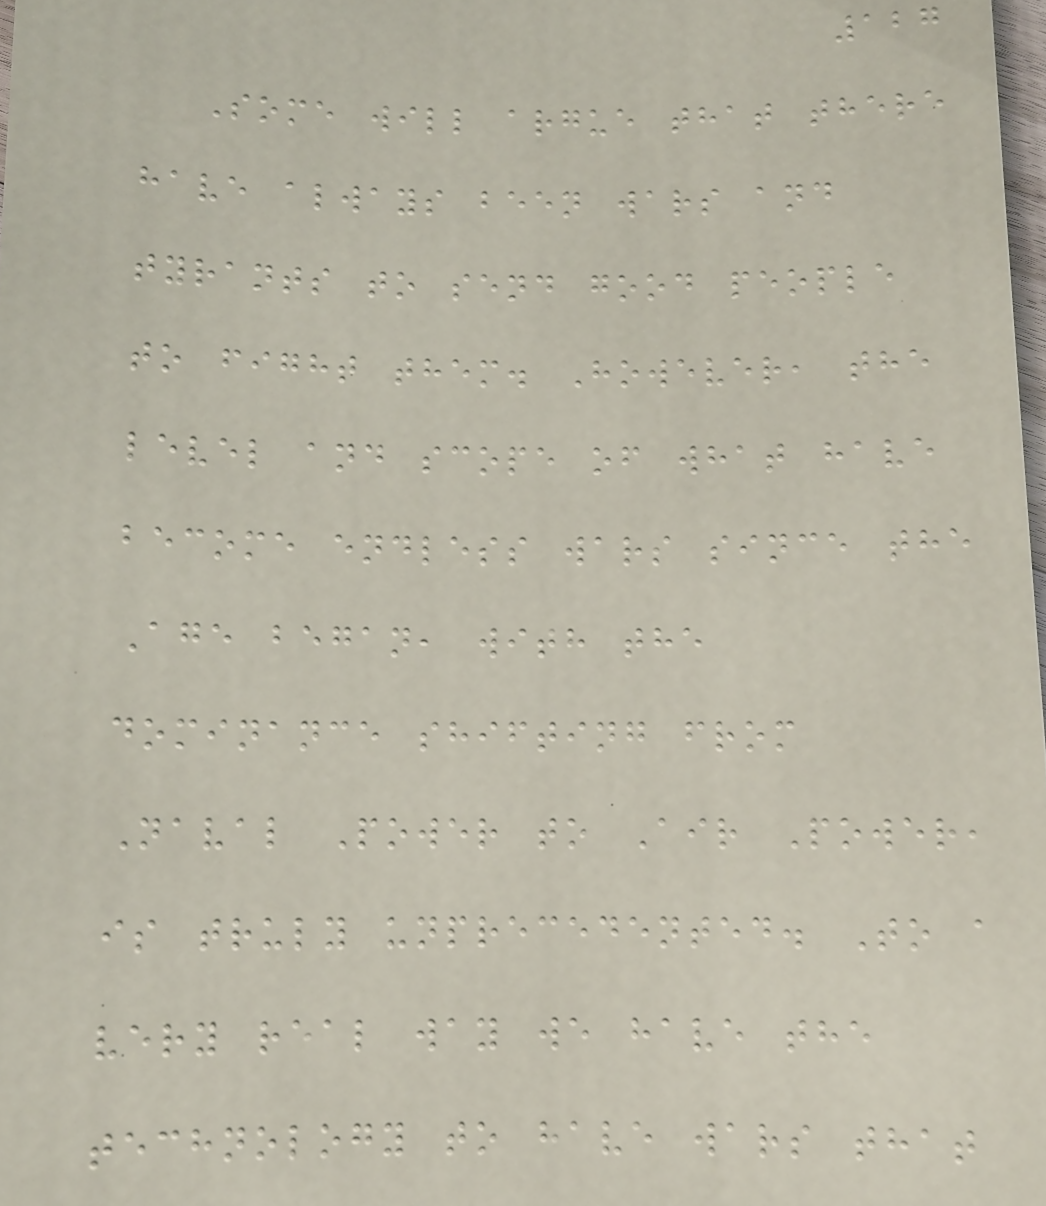127
Some will argue that there
have always been wars and
tyrants to send good people
to fight them. However, the
level and scope of what have
become endless wars since the
Age began, with the
dominance shifting from
Naval Power to Air Power,
is truly unprecedented. To a
very real way we have the
technology to have wars that
